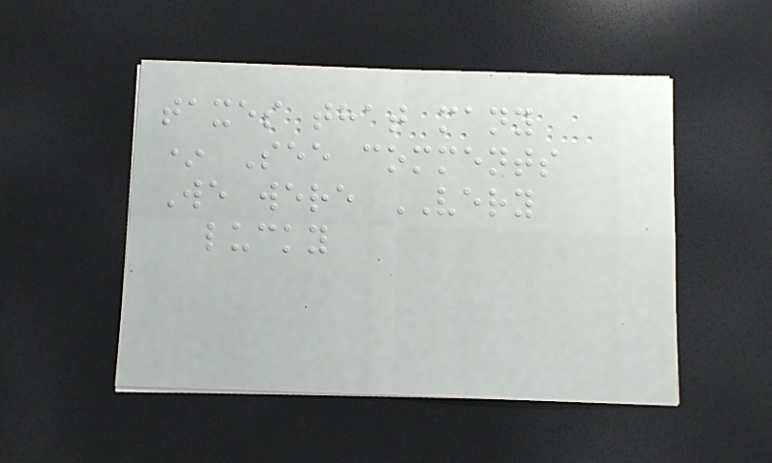taxes that many
* See comments
We were VERY
lucky
